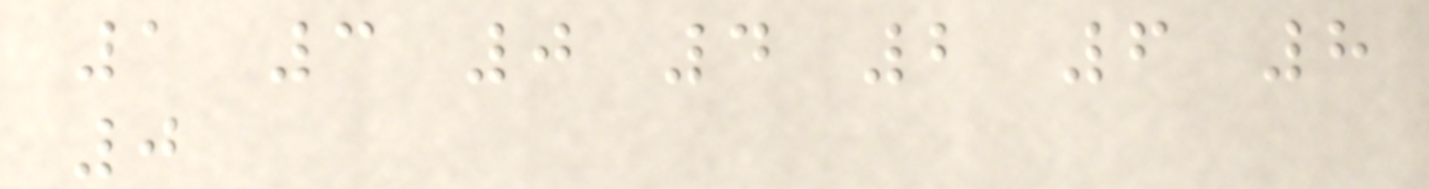1 3 0 4 2 6 8
0
